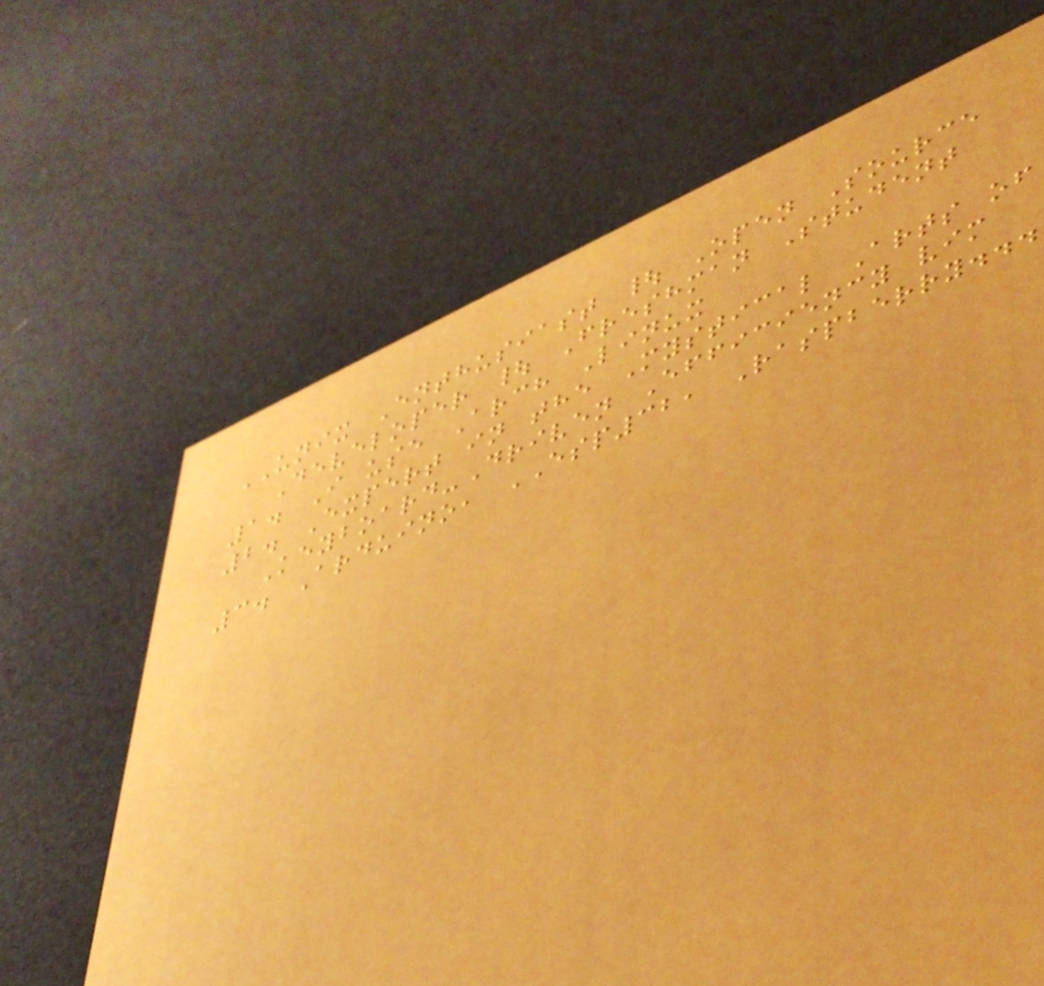UNIX Enthusiast | Open Source
Developer | Freshman Student
1. I use Arch Linux
2. Expert in the Mystical Arts of
Keyboard-Driven Efficiency vim
3. Arduino, ESP32, Raspberry...
